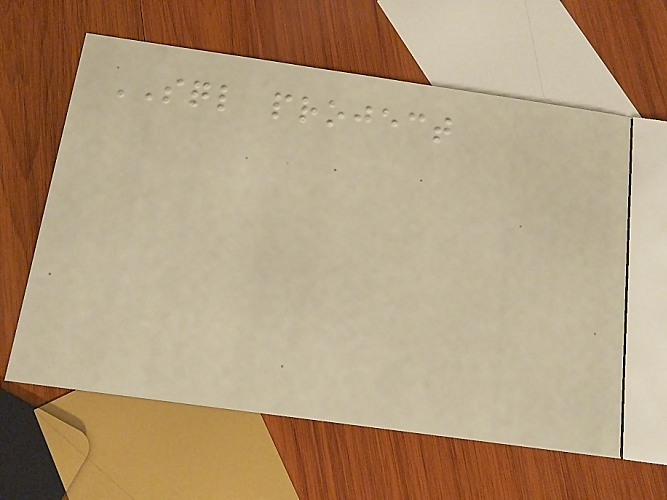SQL project
